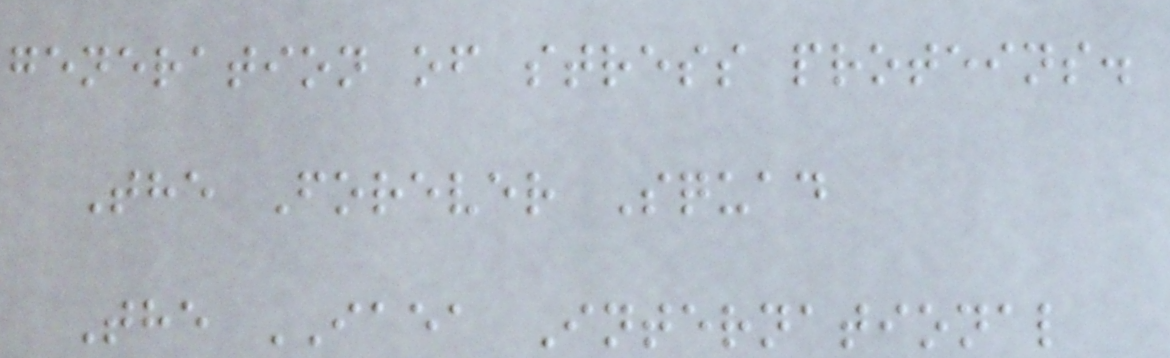generation of stress proteins.
The Forever Squad
The IAEA International
